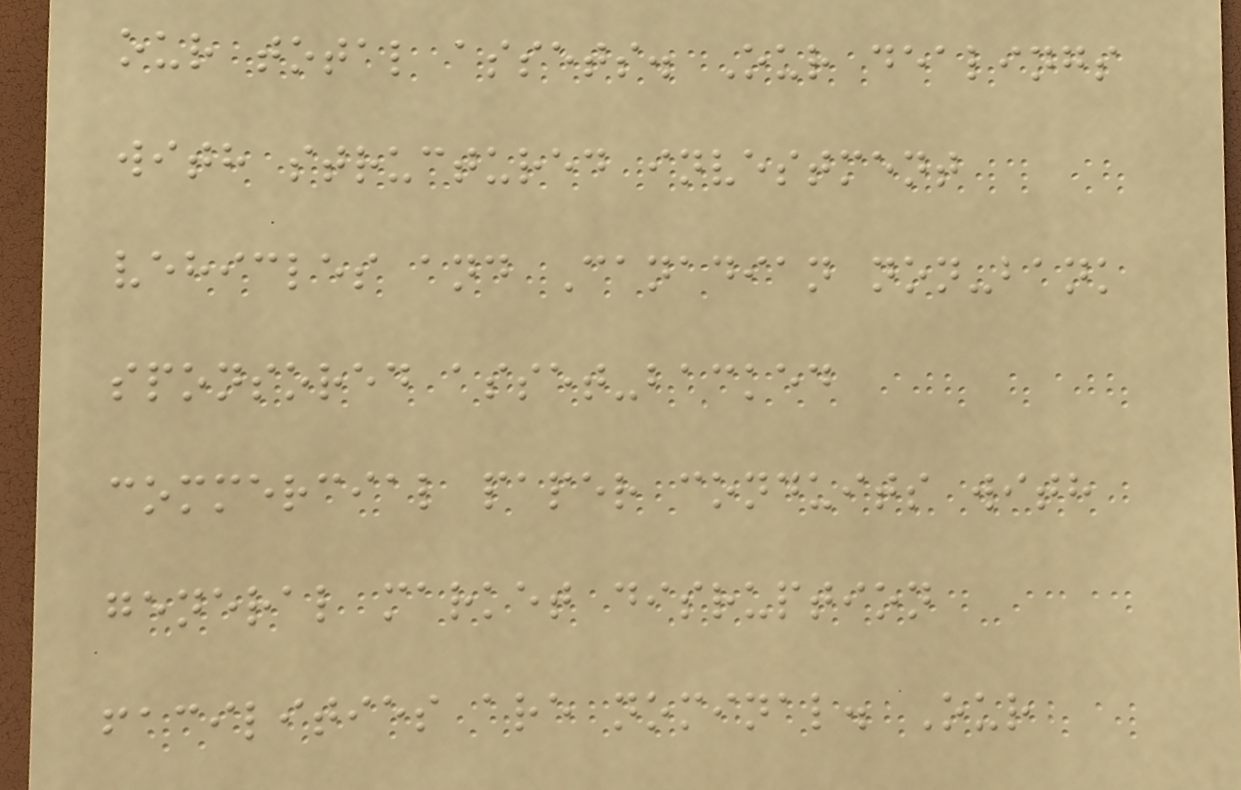our total assets. Our dealings
with structured investment
vehicles and Canadian non-bank
sponsored asset-backed
commercial paper conduits with
general market disruption
facilities are nominal. Our
